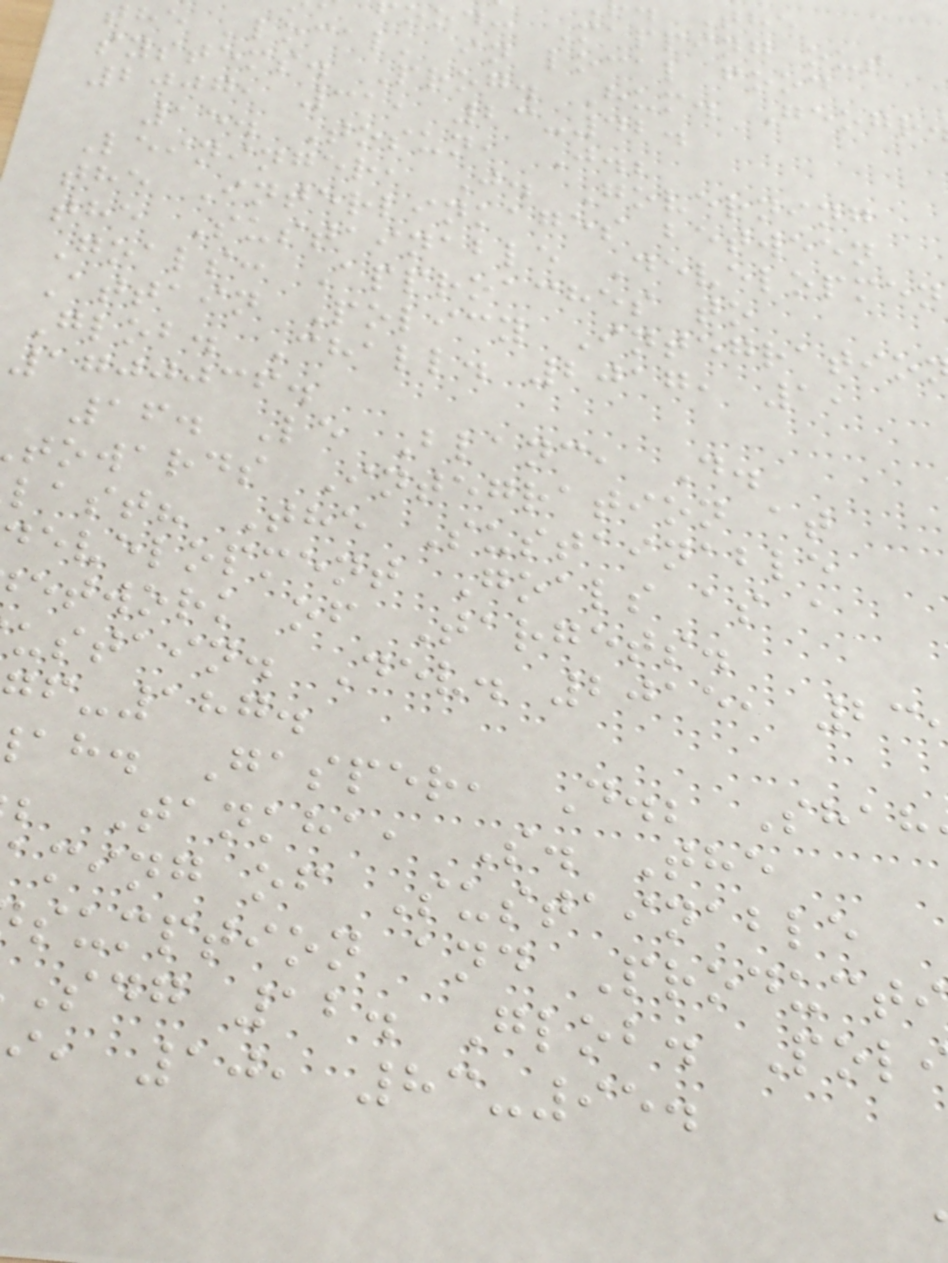ood: Mapping out
the 'local' in local food
systems. Prog. Hum. Geogr
2007, 31, 23-42.
15. Tosun, J.;
Leininger, J. Governing
the Interlinkages between
the Sustainable Developmen
Goals: Approaches to
Attain Policy Integratio
Glob. Chall. 2017, 1,
1700036.
16. Le Blanc, D.
towards Integration at
last? The Sustainable
evelopment Goals as a
etwork of Targets.
ustain. Dev. 2015, 23
-187.
ah. Gasper, D.; Shah
; Tankha, S. The
aming of Sustainable
sumption and Producti
sdg 12. Glob. Pol
i, 10, 83-95.
